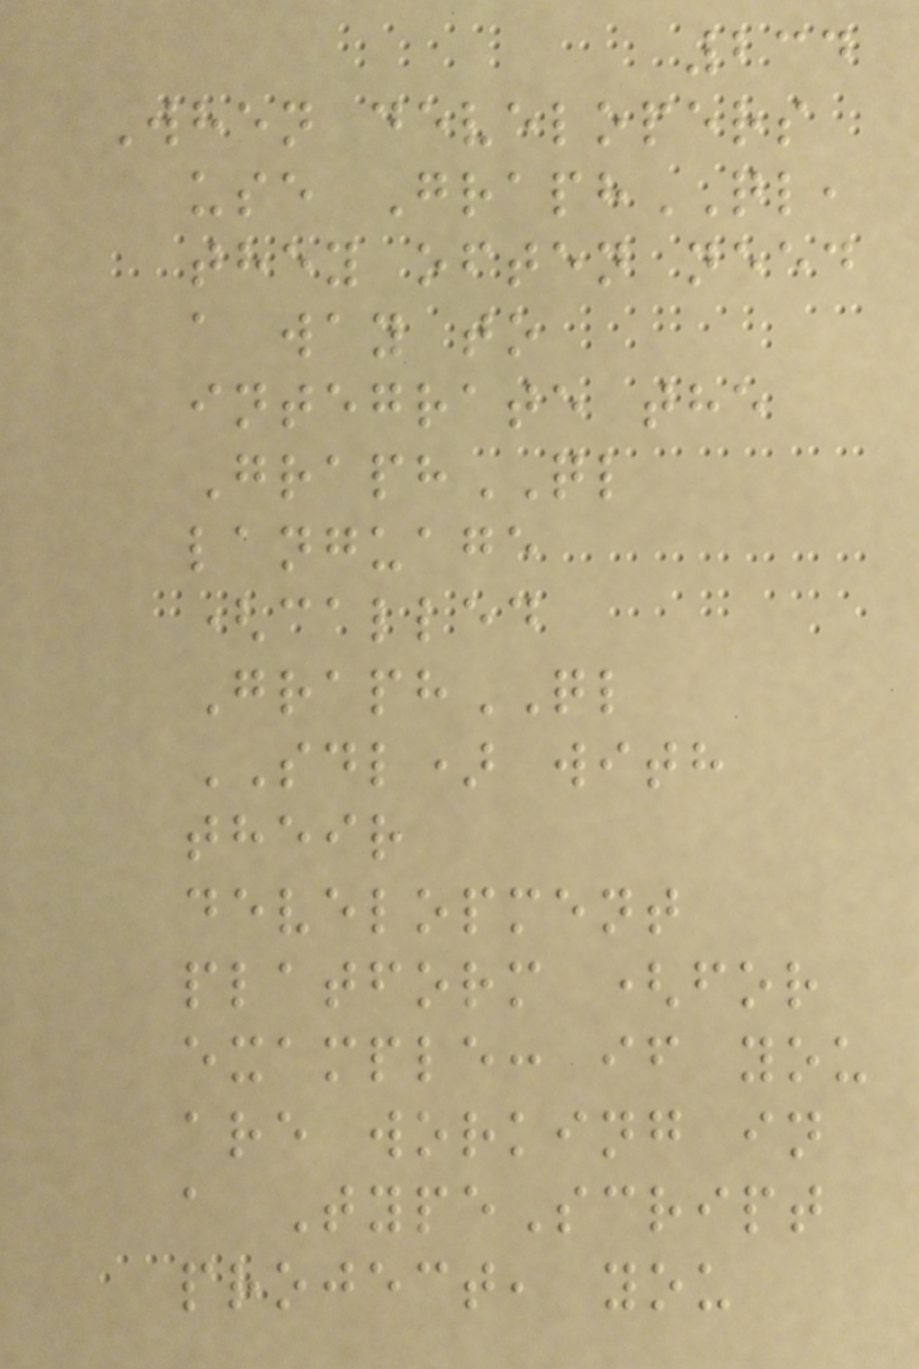234
When developers
use GraphQL,
they often need
a way to
integrate the
GraphQL
language
(called
GraphQL
SDL) with
their
development
platform (for
example: if you
are working in
a TypeScript
project, you
